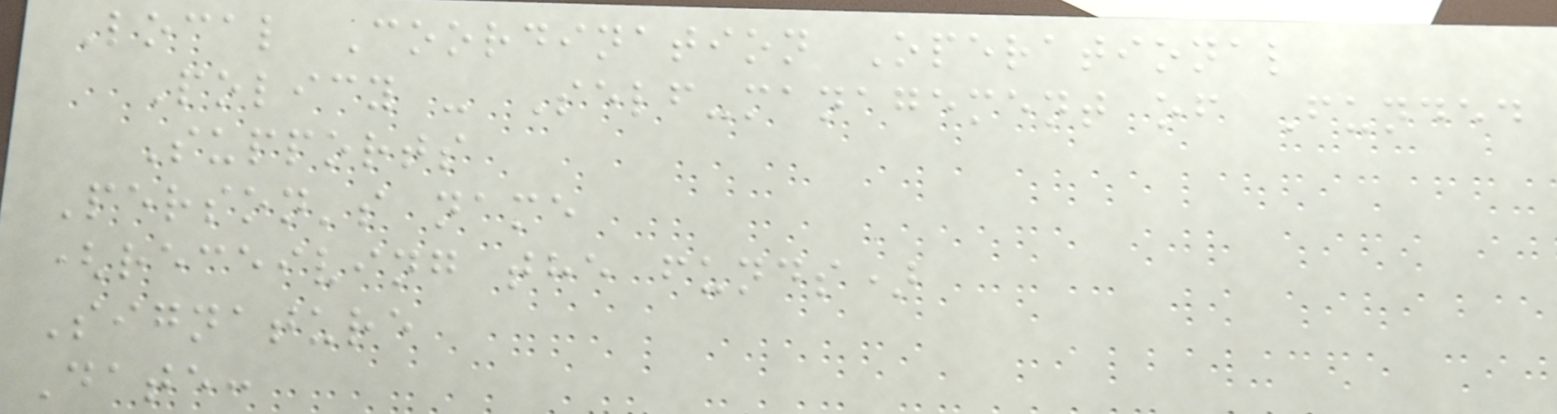Local Coordination Operational
Policy - Self-management of Funded
Supports
Person's name
(receiving the funds)
Signature
Date:
